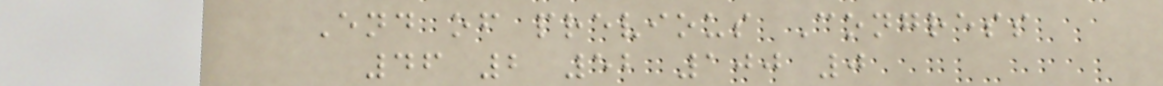End of previous Congress
46 2 52 100 0
